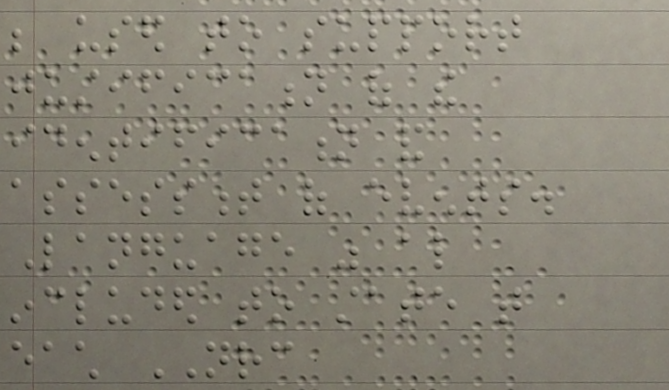be used to support
justification of the
identification and
assessment of events.
Language was also
included to state that
each NRC
